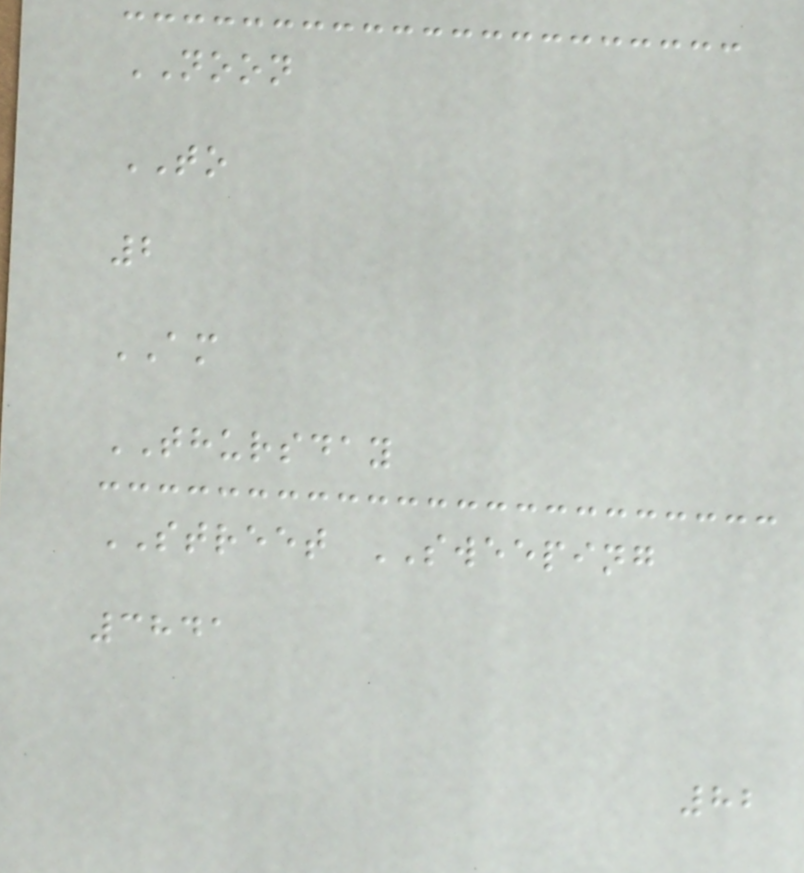NOON
TO
2
AM
THURSDAY
STREET SWEEPING
3841
82
